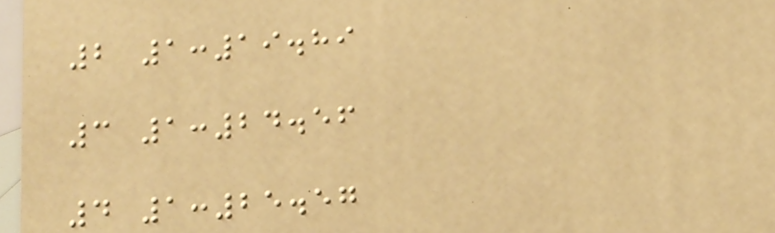2 1:19.89
3 1:24.56
4 1:25.57
